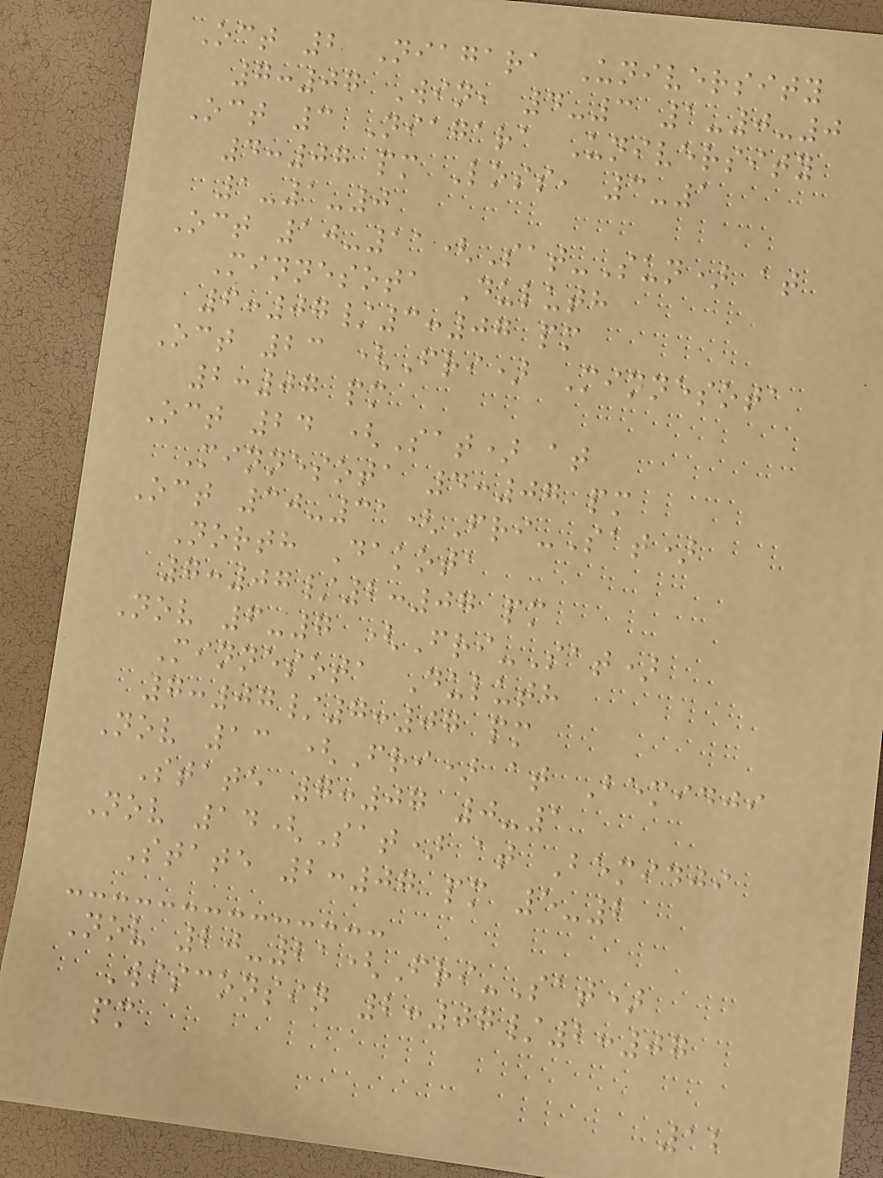Oct 2 Niagara University
7:07 Win, 4-3 1-0-0
Oct 3 Niagara University
4:07 pm Loss, 3-1
1-1-0
Oct 10-11(Sat-Sun) at
Minnesota Duluth
6:07/3:07 pm
Oct 23 (Fri) Minnesota
2:07 pm
Oct 24 (Sat) at
Minnesota 4:07 pm
Oct 30-31(Fri-Sat)
North Dakota
7:07/2:07 pm
Nov 6-7 (Fri-Sat)
Minnesota Duluth
7:07/7:07 pm
Nov 13 (Fri) at Bemidji
State 7:07 0-1
Nov 14(Sat) at Bemidji
State 2:07 pm 5-2
Nov 20-21(Fri-Sat)
Wisconsin 2:07/2:07
pm
12
